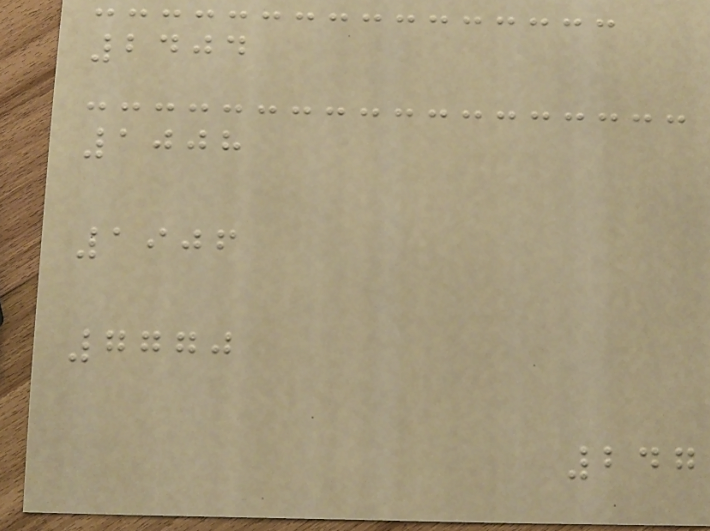2404
1008
1906
7770
247
